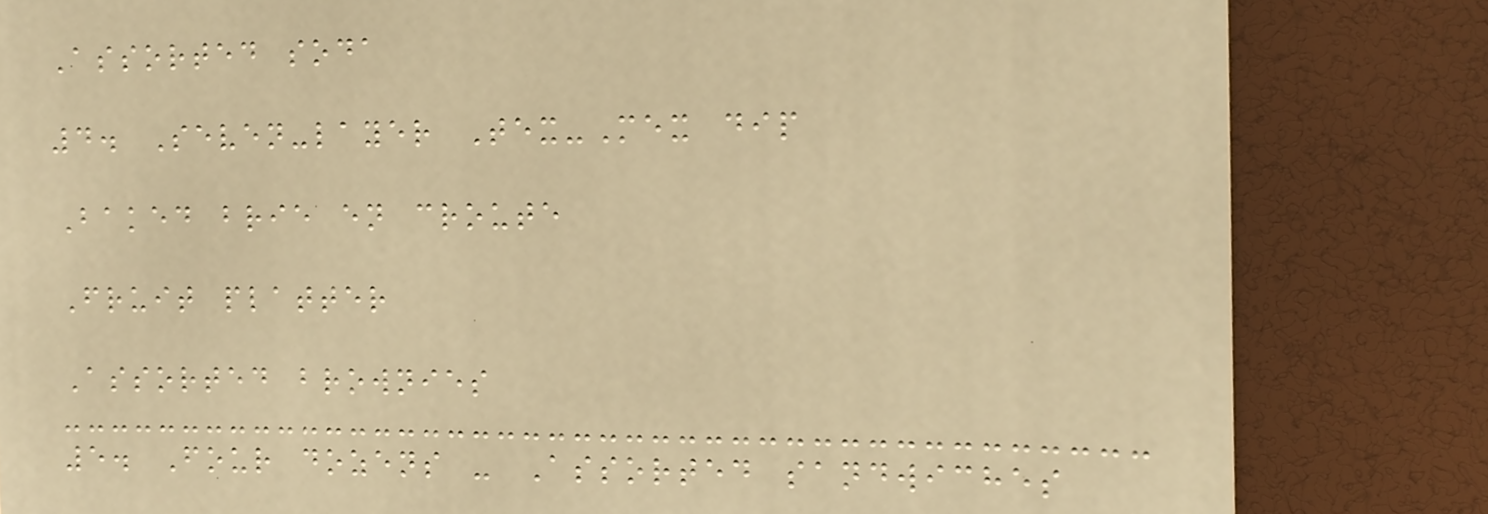Assorted soda
4. Seven-layer Tex-Mex dip
Baked brie en croute
Fruit platter
Assorted brownies
5. Four dozens - Assorted sandwiches
